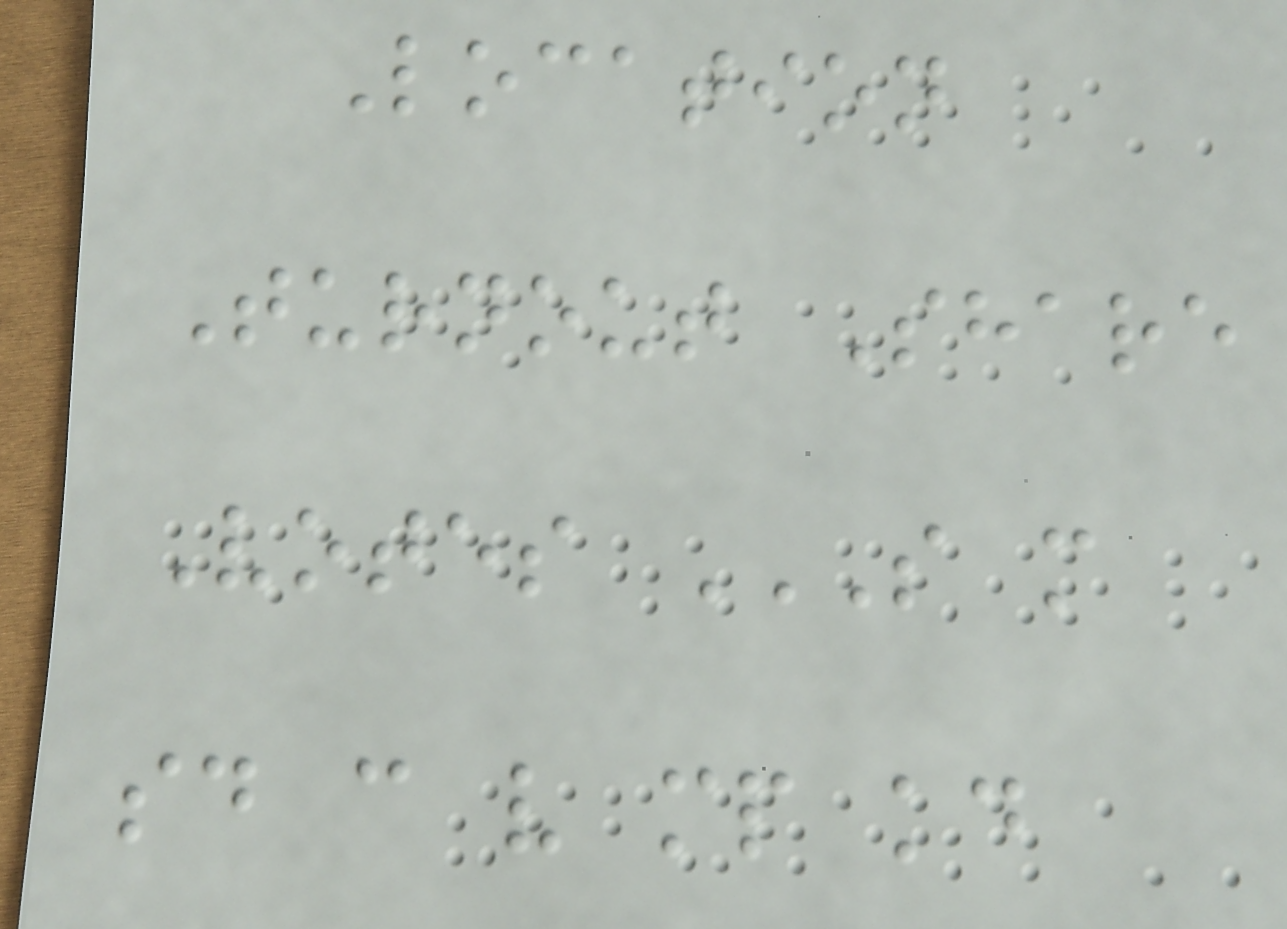Location
Turnout Share
Votes S M
SD C V MP KD
